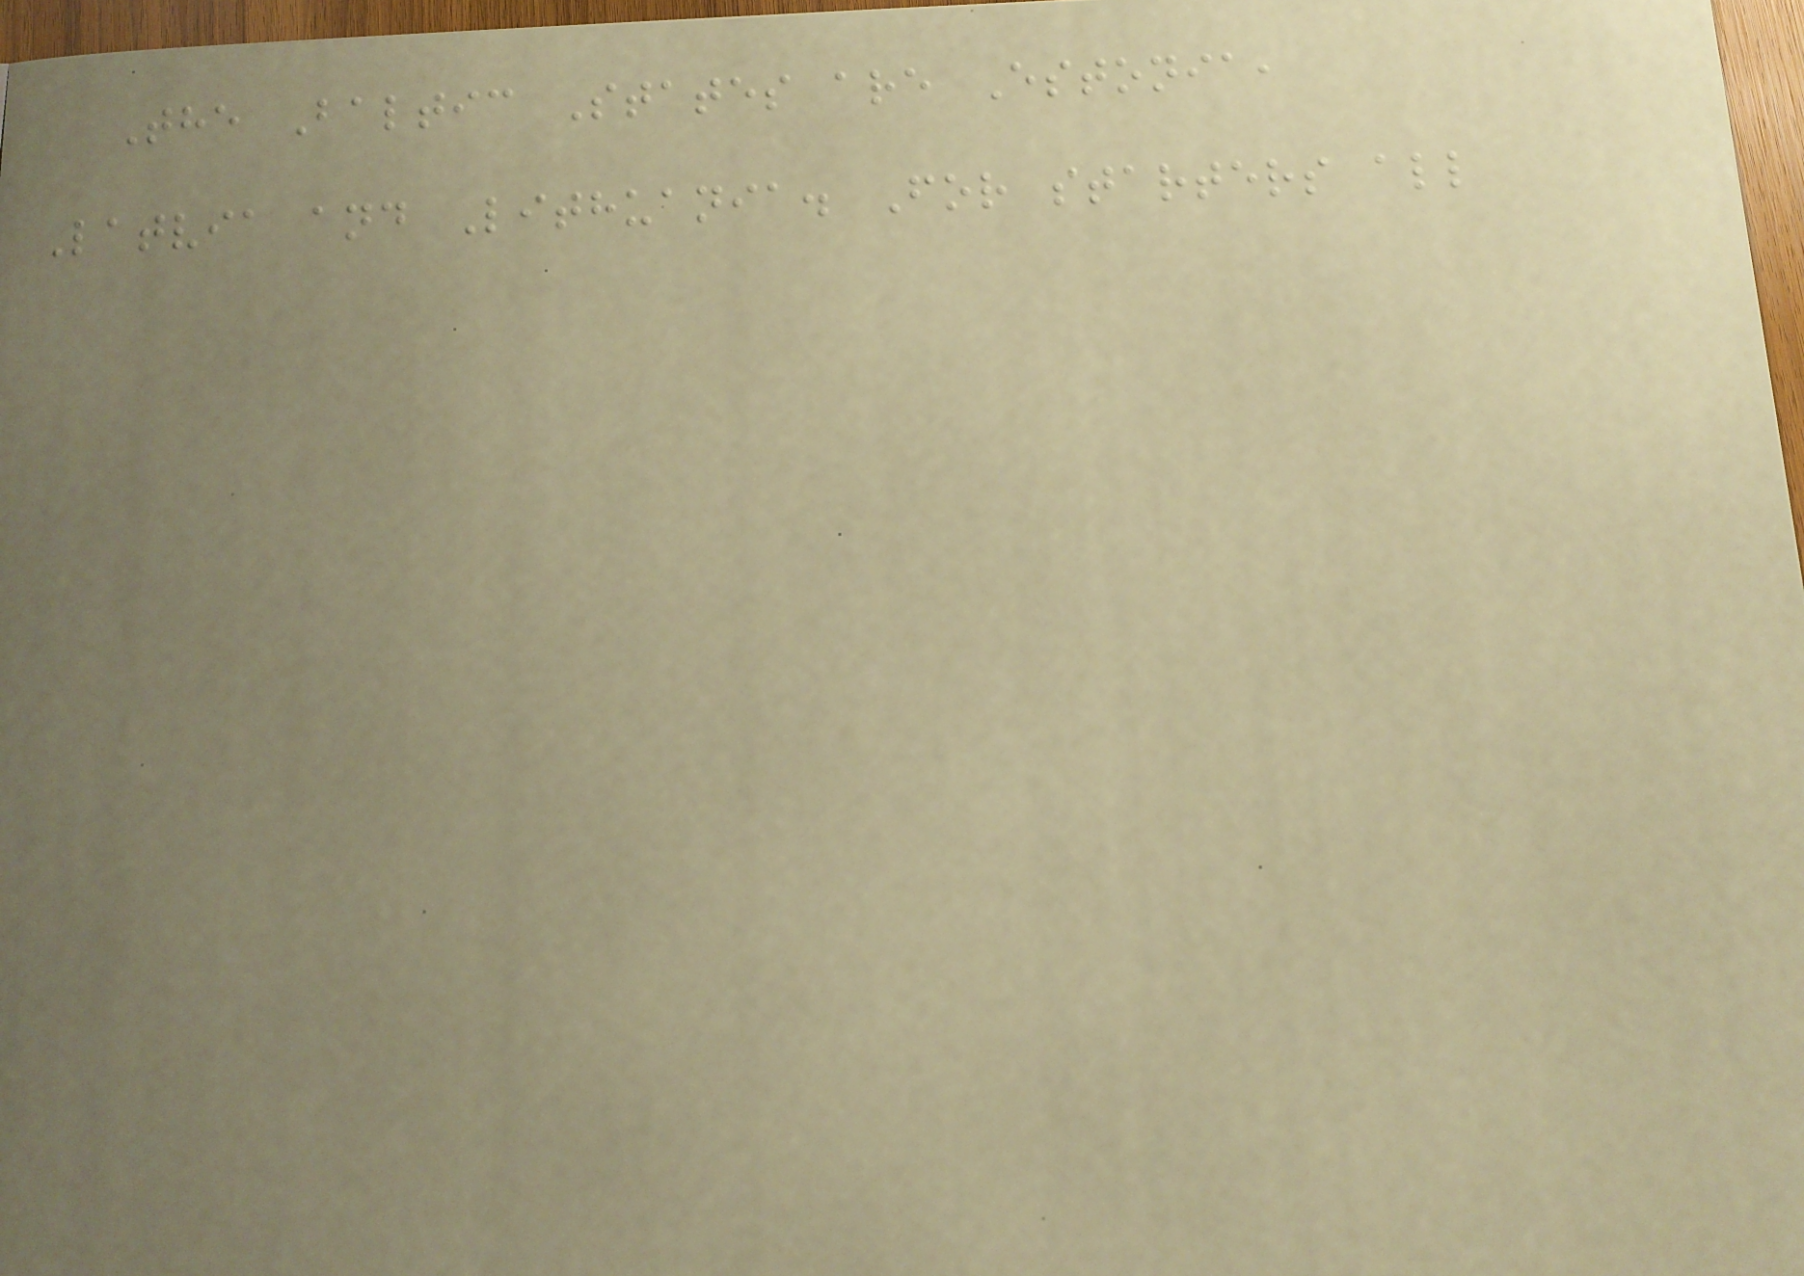The Baltic States are Estonia,
Latvia and Lithuania. For starters all
